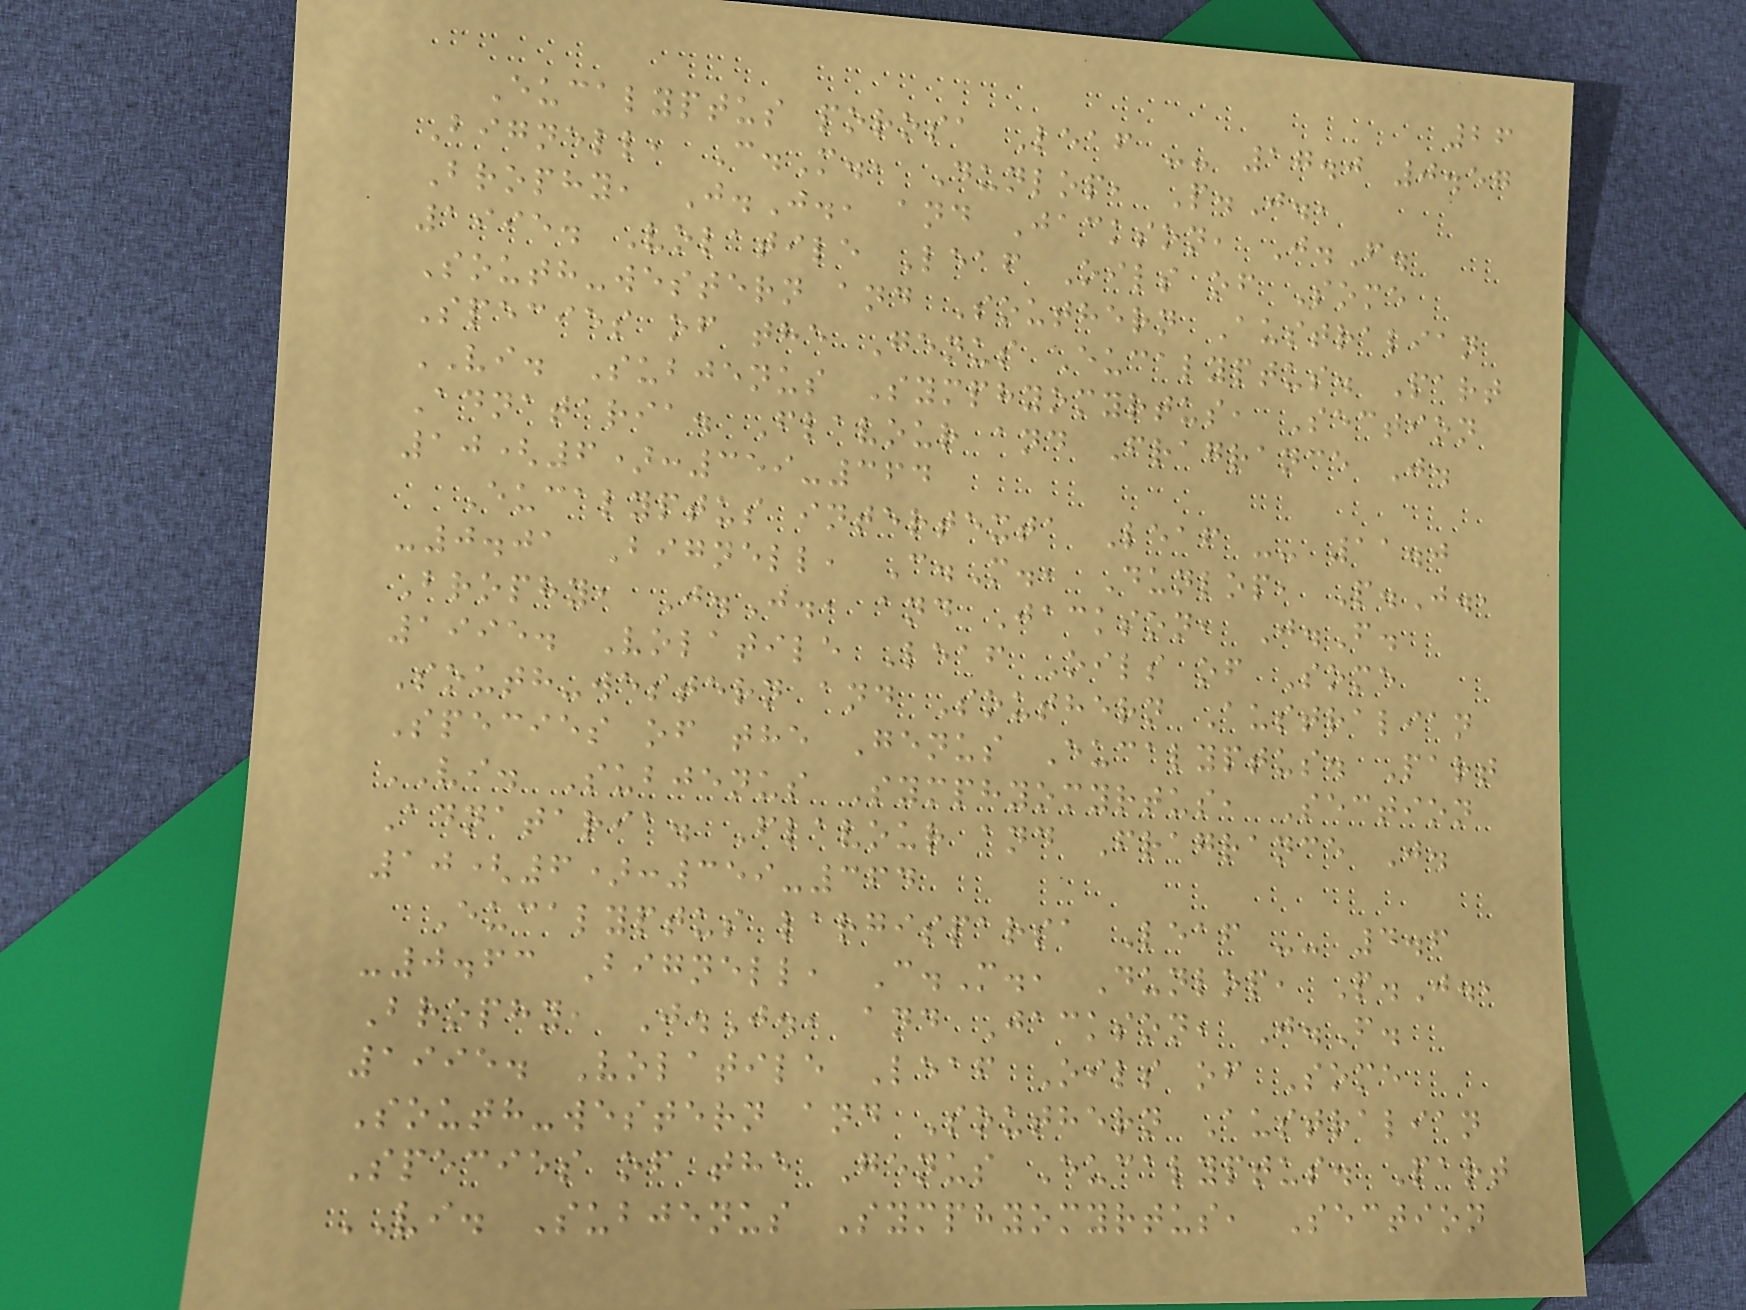26
Eucalyptus porosa Leaf -- 17.0 0.57
Bignell, C.M., Dunlop, P.J.,
Brophy, J.J., and Jackson, J.F.
1995. Volatile Leaf Oils of Some
South-western and Southern Australian
Species of the Genus Eucalyptus. Part
VI. Subjenus Symphyomyrtus, Section
Adnataria. Flavour and Fragrance J.
10(6):359-364
Eucalyptus intertexta Leaf -- 11.0
-0.01 Bignell, C.M., Dunlop, P.J.,
Brophy, J.J., and Jackson, J.F.
1995. Volatile Leaf Oils of Some
South-western and Southern Australian
Species of the Genus Eucalyptus. Part
VI. Subjenus Symphyomyrtus, Section
Adnataria. Flavour and Fragrance J.
10(6):359-364
Eucalyptus largisparsa Leaf -- 4.6
-0.63 Bignell, C.M., Dunlop, P.J.,
Brophy, J.J., and Jackson, J.F.
1995. Volatile Leaf Oils of Some
South-western and Southern Australian
Species of the Genus Eucalyptus. Part
VI. Subjenus Symphyomyrtus, Section
